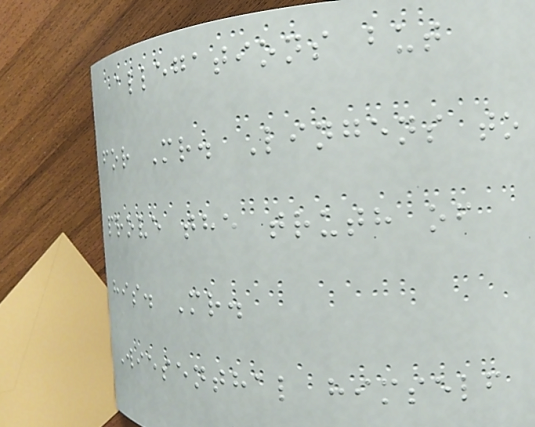allegations but
for Mr. Lingens to
prove the truth of
his. Mr.
Wiesenthal himself
